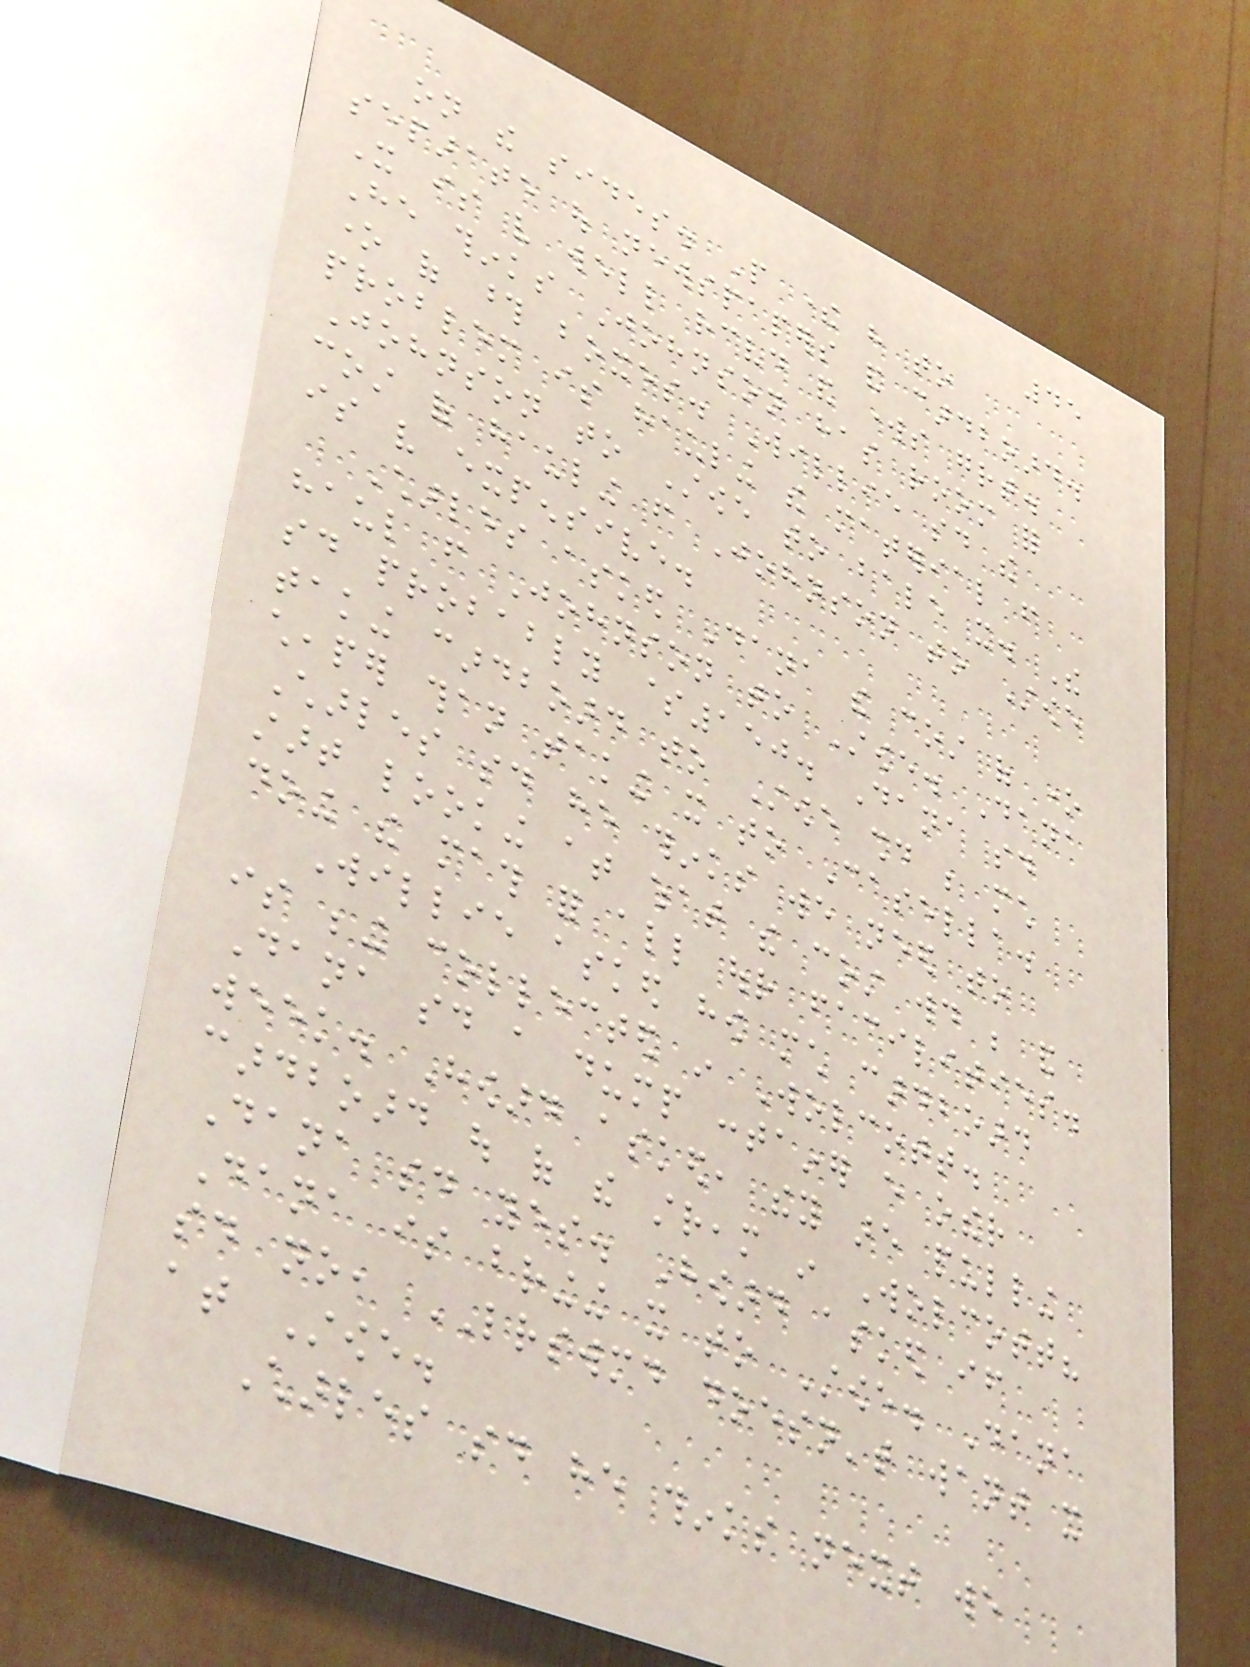45
on the sides. People there have to
separate out newspapers and cardboard.
It is very well received and works great.
He thinks Johnson has room for
one of those boxes. Willie said the
problem is hauling the material from
Johnson to Stowe to bale it. The
cost of hauling from Johnson to Stowe
is very expensive.
Charles asked Dana the cost of one
haul from Johnson to Stowe. Dana
said probably $150. Dana said
taking cardboard to Stowe should be much
cheaper than taking it to Casella.
Charles said he thinks we need to
start looking at what the cost would be and
doing the math for all our facilities.
Willie asked how much cardboard
is being collected in Wolcott.
Dana said a dump container every other
week. Howard asked, they are pulling
cardboard out of the stream in Wolcott?
Dana said yes. Howard asked if
Dana is bringing it to Stowe. Dana
said no, LRSWMD doesn't want it
at Stowe.
Charles said he thinks next we
